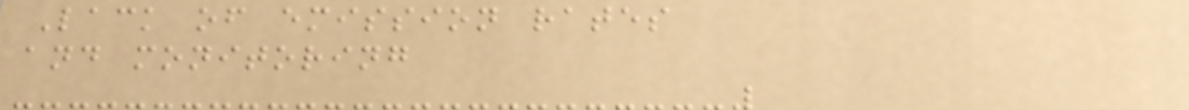Lack of emission rates
and monitoring
